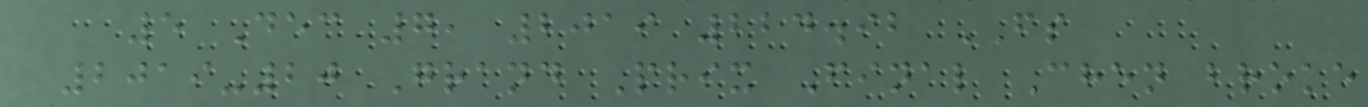5 Dec 7, 2019 224.92 FS
2019-20 Grand Prix Final Chen broke
